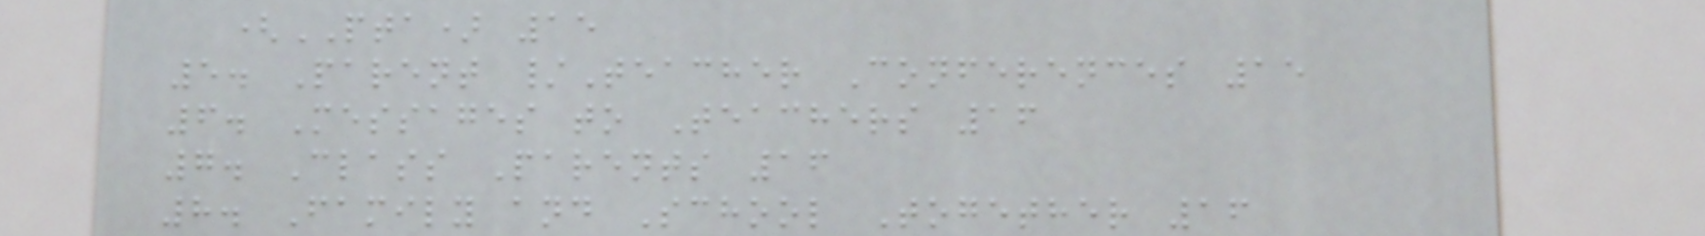(PTA) 15
5. Parent /Teacher Conferences 15
6. Messages to Teachers 16
7. Class Parents 16
8. Family and School Together 16
